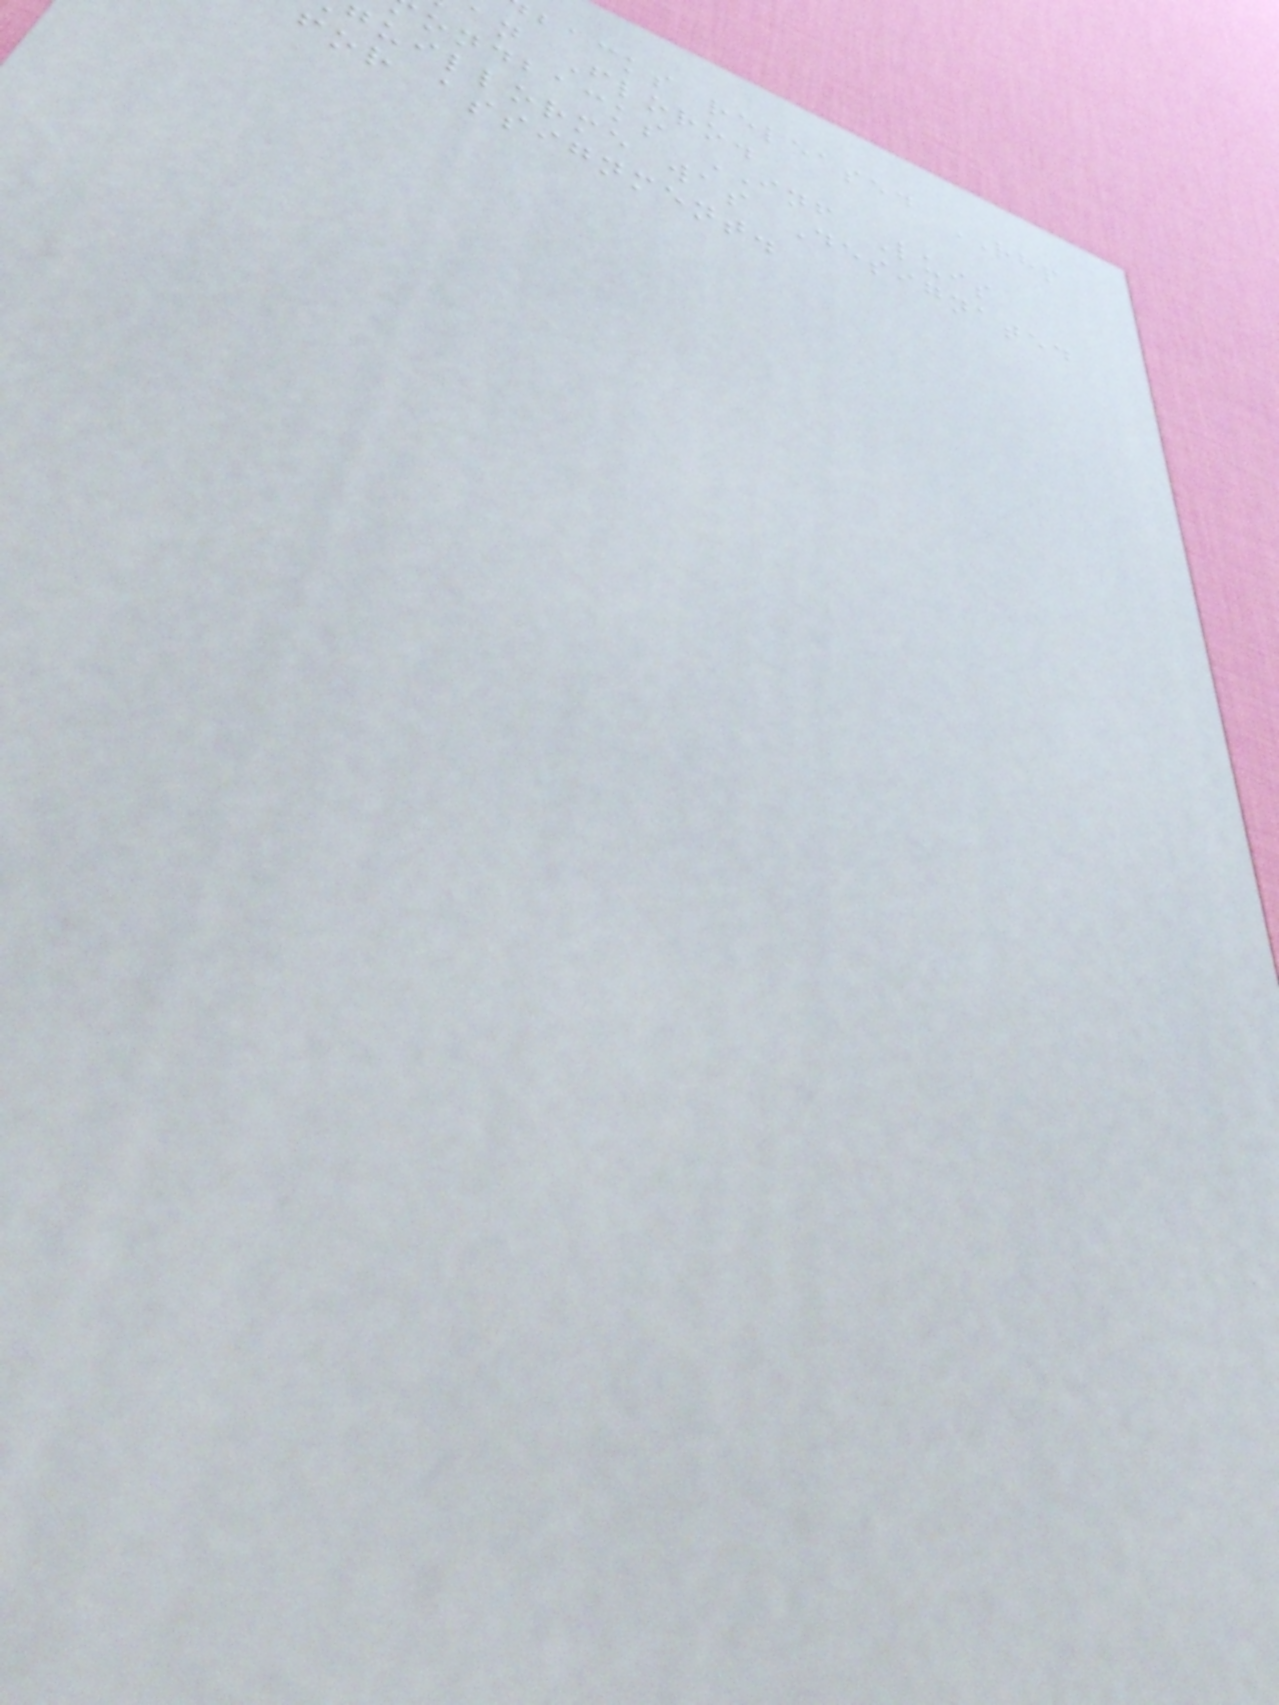backs released RHP
an Floro.
ondbacks INF Luis
guillorme was Designated
for assignment.
